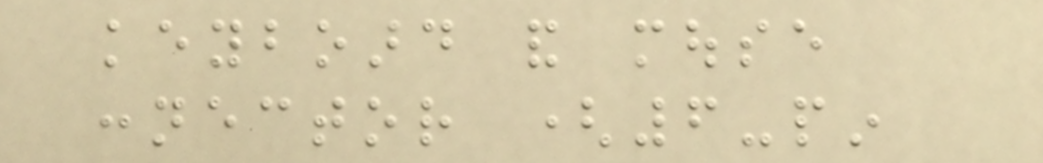keyboard and mouse
connector (6-pin
